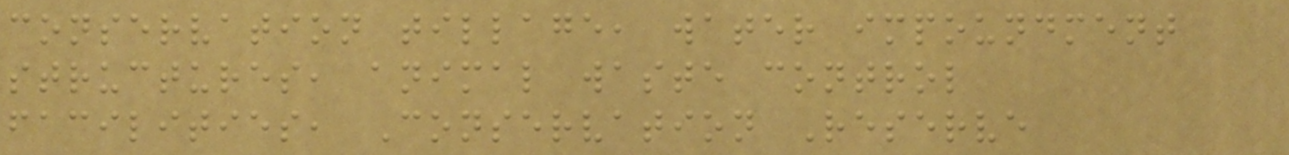conservation tillage, water impoundment
structures, animal waste control
facilities, Conservation Reserve
